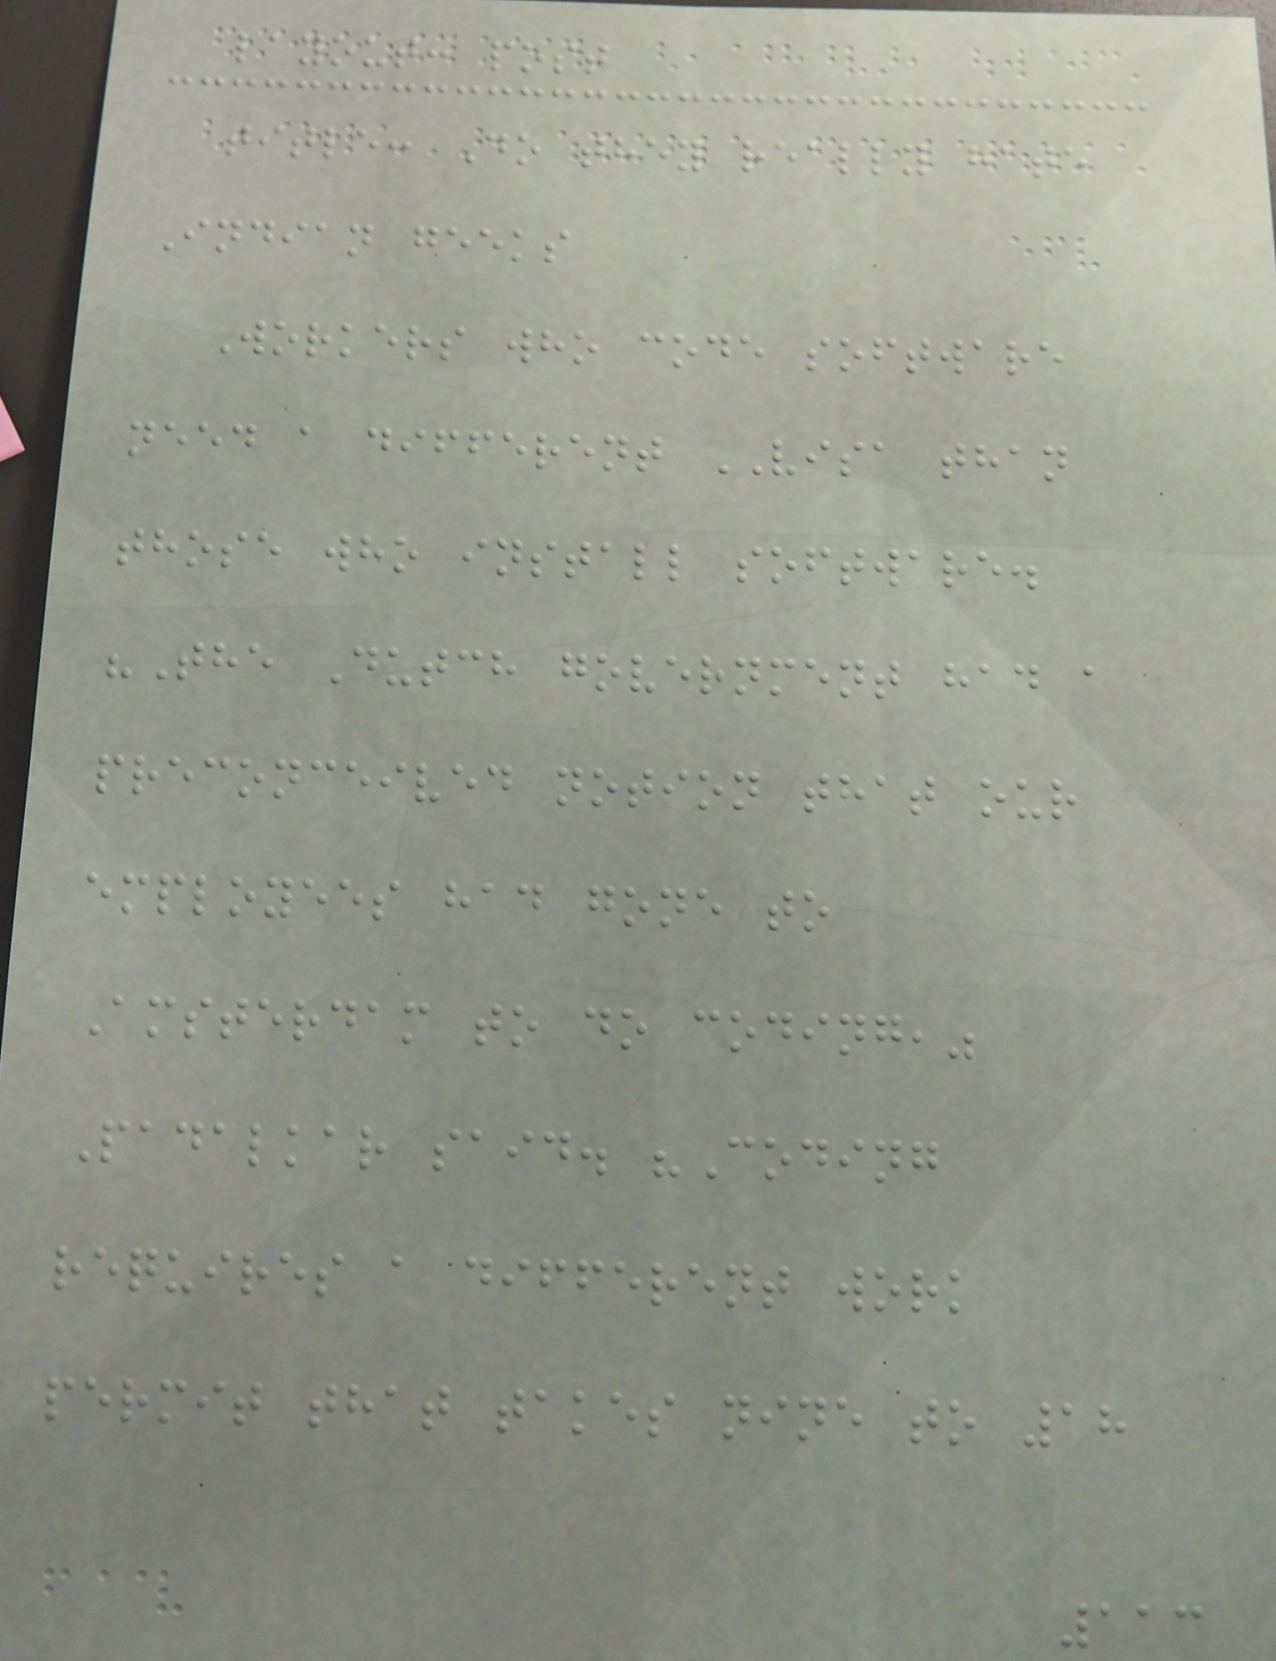layout: post
title: Do they really hate
Indian geeks
Workers who code software
need a different VISA than
those who install software.
"The Dutch government had a
preconceived notion that our
employees had gone to
Amsterdam to do coding,"
Padalkar said. "Coding
requires a different work
permit that takes nine to 18
113
